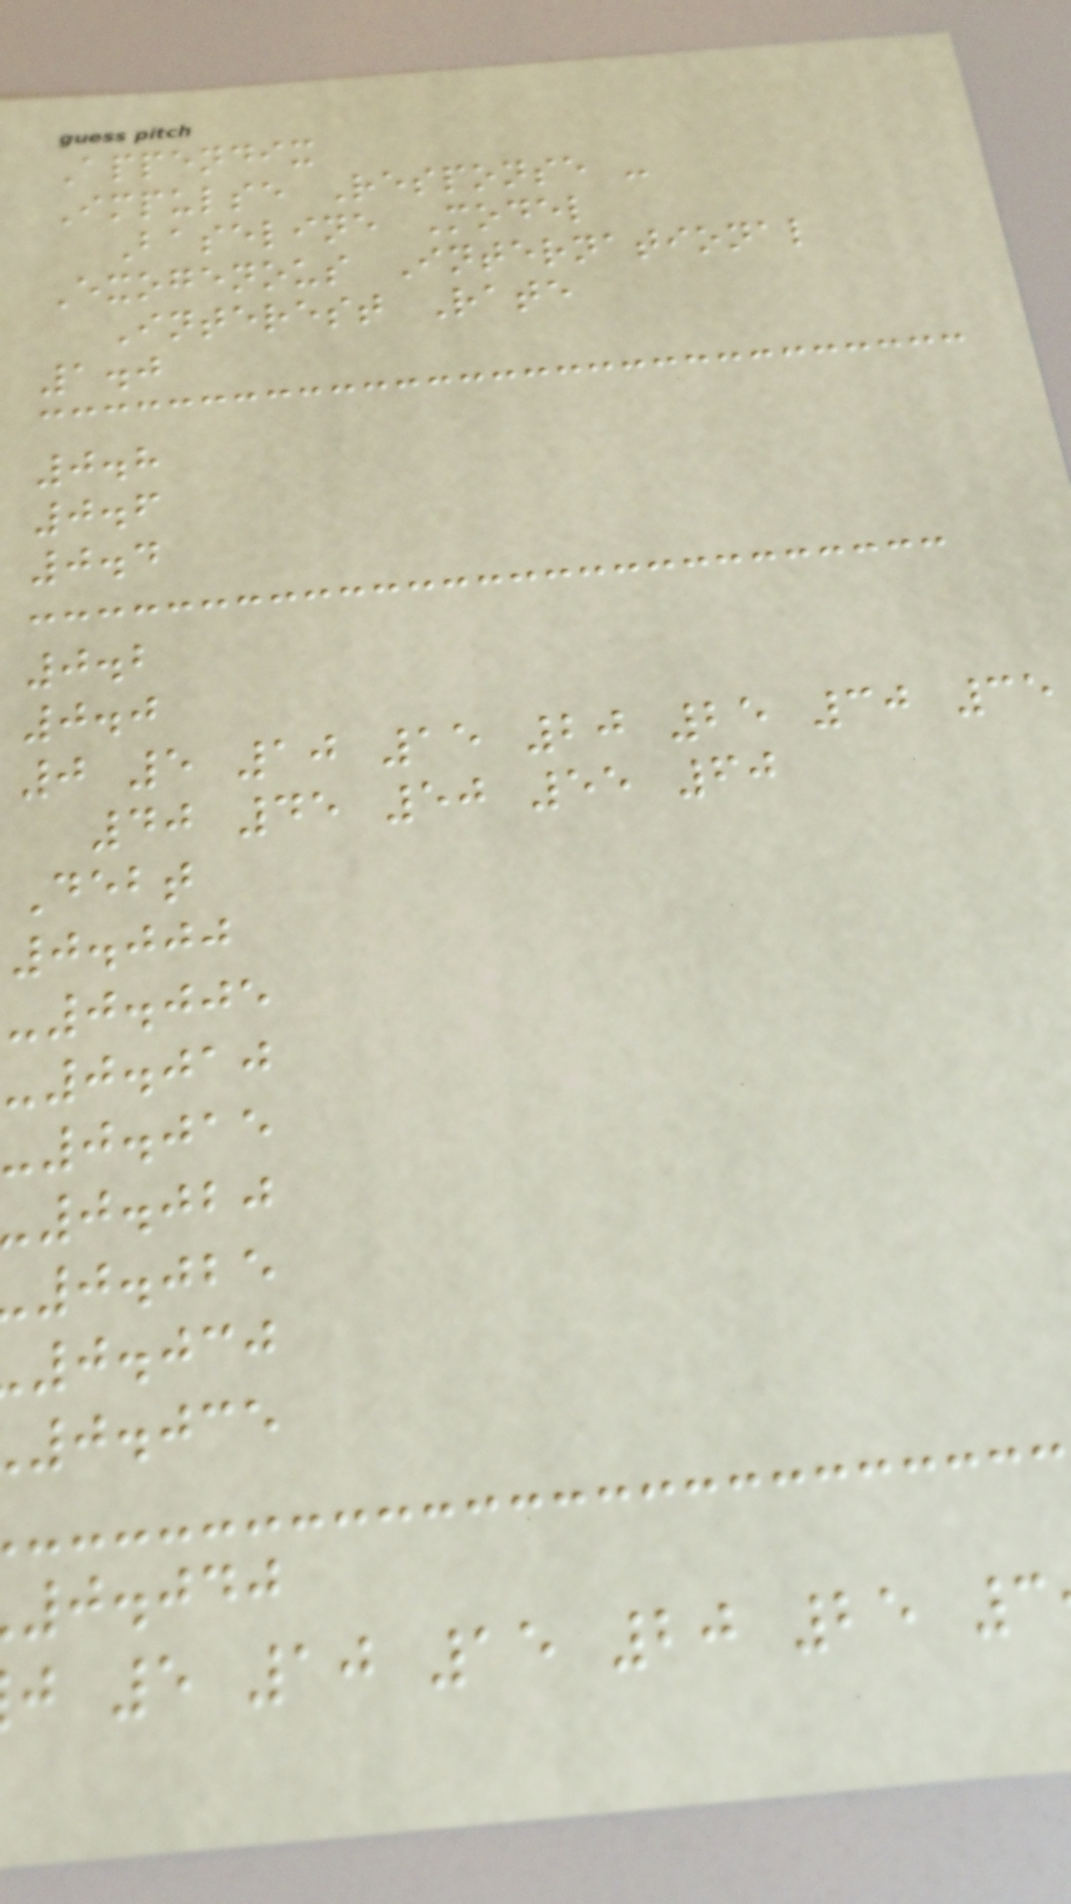Appendix
Impulse Response -
Baseline Model
Exogenous International
Interest Rate
1.0
0.8
0.6
0.4
0.2
0.0
0 5 10 15 20 25 30 35
40 45 50 55 60
Debt
0.000
-0.005
-0.010
-0.015
0.020
0.025
0.030
0.035
0.040
j 5 10 15 20 25 3
